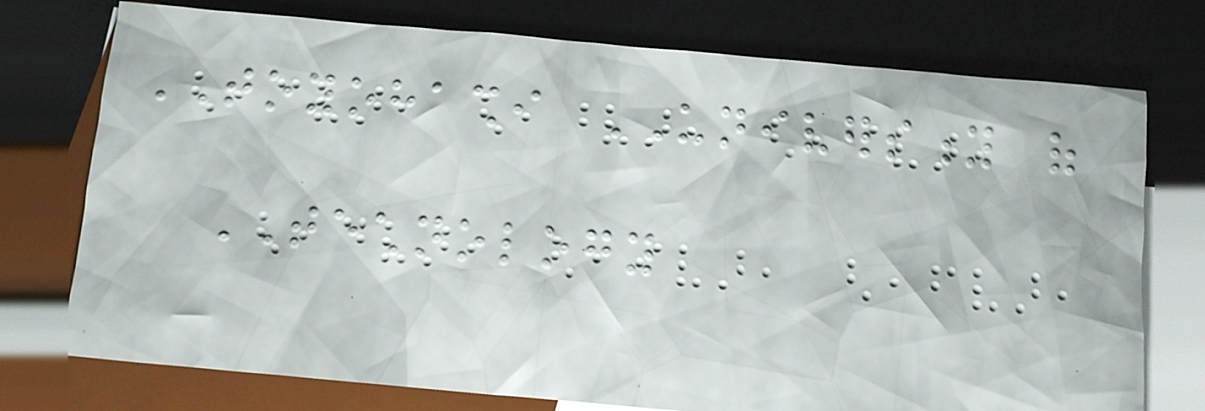TOYOHASHI UNIVERSITY of
TECHNOLOGY
